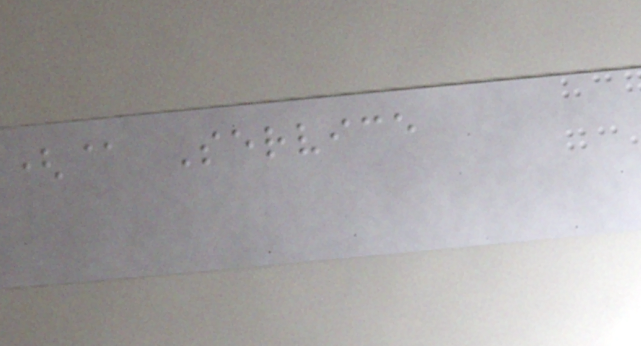(@ Service
